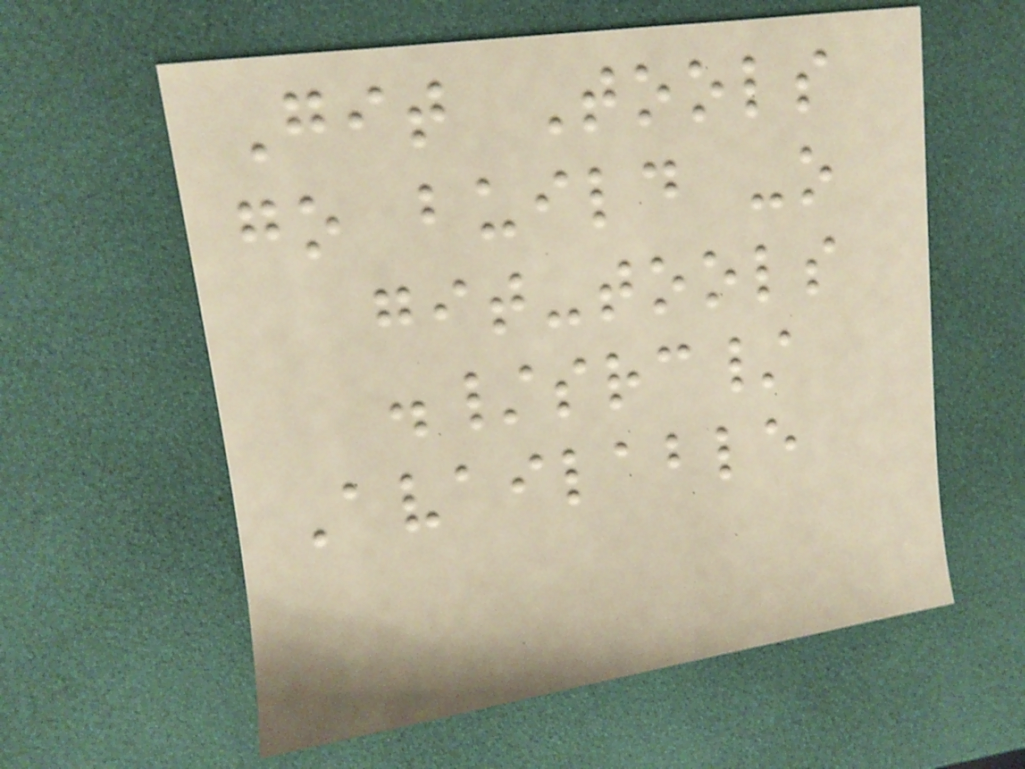Git Tools
go build -o
git-tools
./src/
Available
